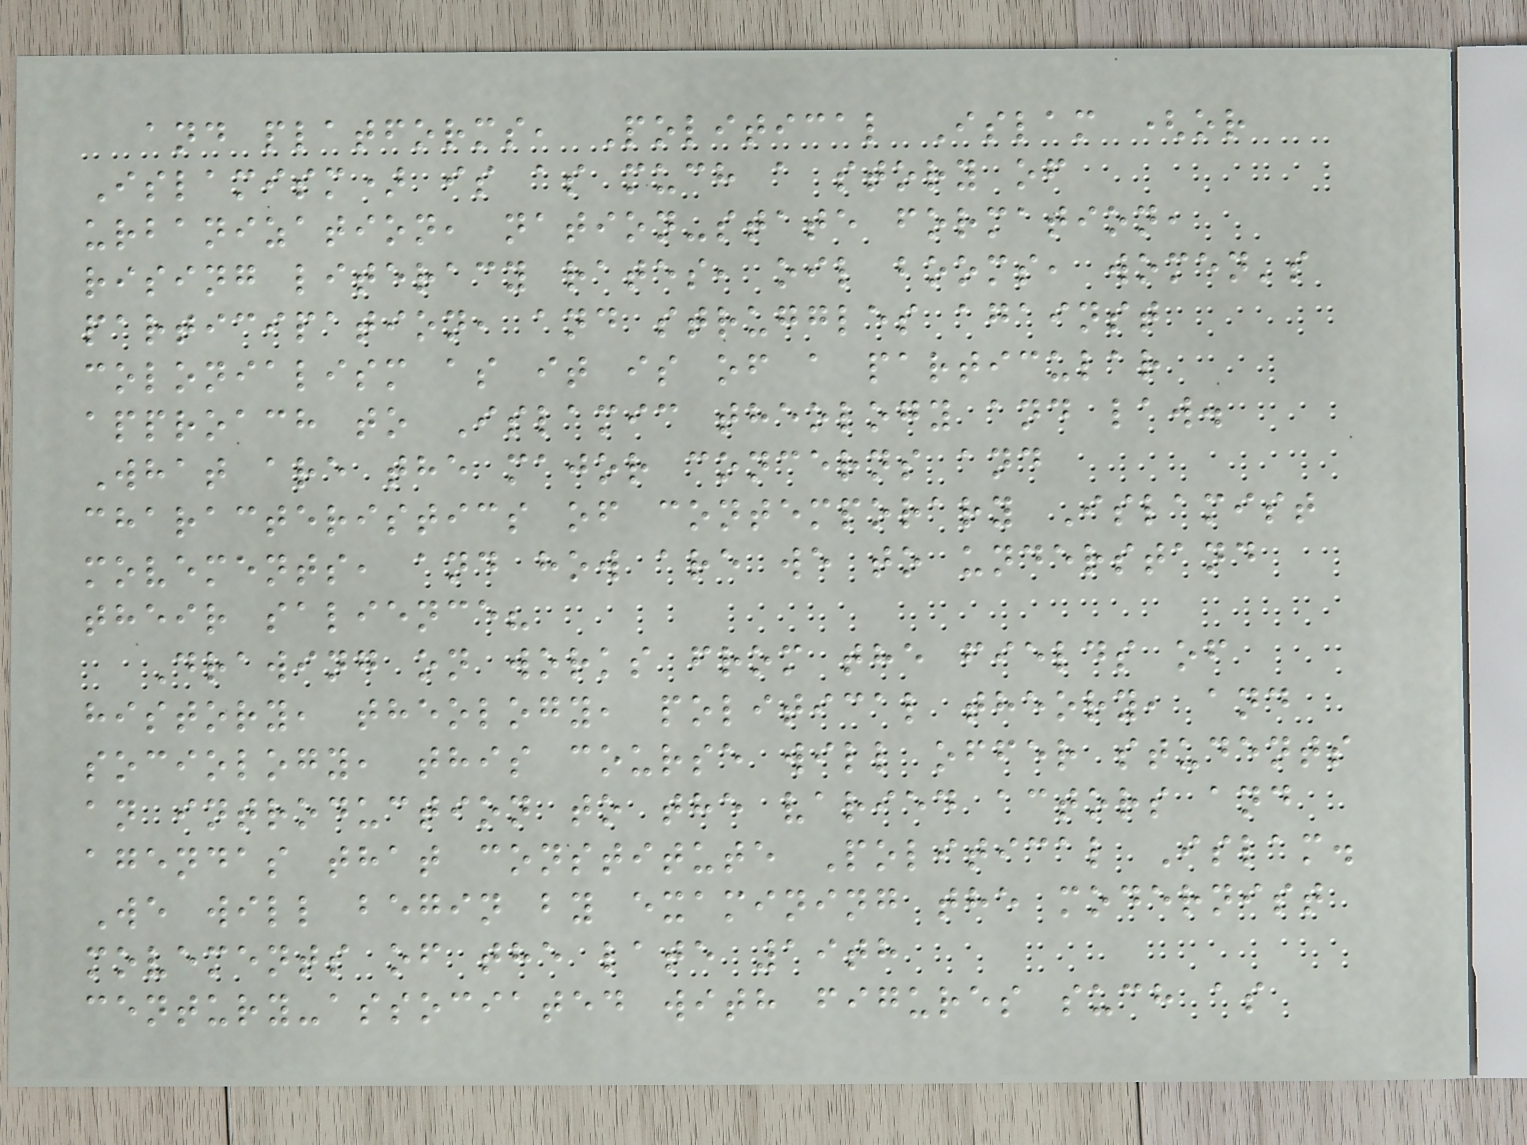and platforms, Political Islam (or
Islamism) is as much a story of
urbanization, nation-state formation,
rising literacy rates, oil booms, women's
participation, and struggles against
colonialism as it is of a particular
approach to Islamic theology and law.
What are the major concerns and
characteristics of contemporary Islamist
movements, and how are we to understand
their salience?
Drawing on works from the fields of
history, theology, political theory, and
sociology, this course will offer students
an introduction to the varied actors and
agendas that constitute Political Islam.
We will begin by examining the modernist
movements of the late 19th
century-associated with figures such as
